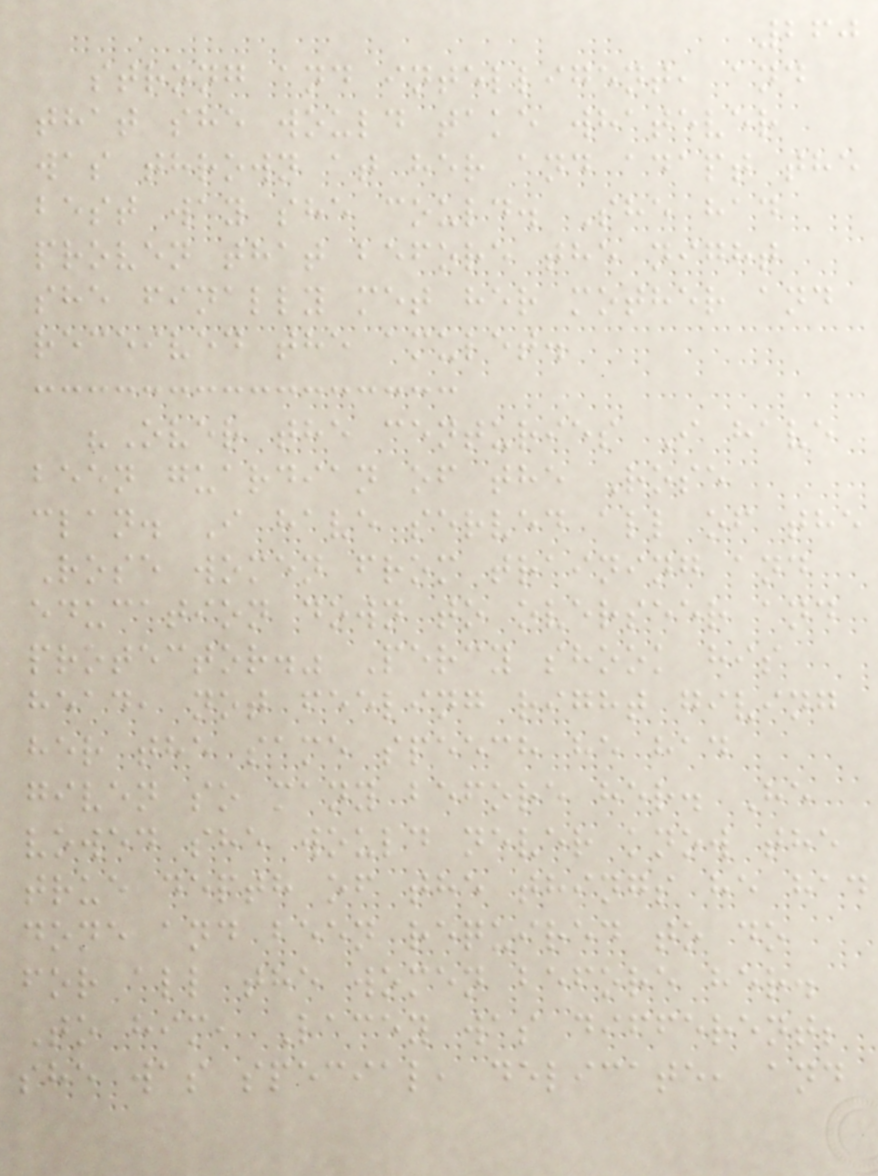260
strong and intelligent, and
that she would take whatever
was thrown at her and adapt the
best way she could. She had
proven that before the night
she finally met her mother and
received the amulet.
"Over the centuries I have
been guardian of the Rose
clan. I have served all of the
Rose women from training and
education down to overseer and
protector." Percy shook his
head, not feeling right giving
her the same speech he had
given so many before her. He
vowed she would never know the
true depth of the things he had
done and been required to do
for all the women before her.
To him, Lacey was different;
she was special, delicate, and
